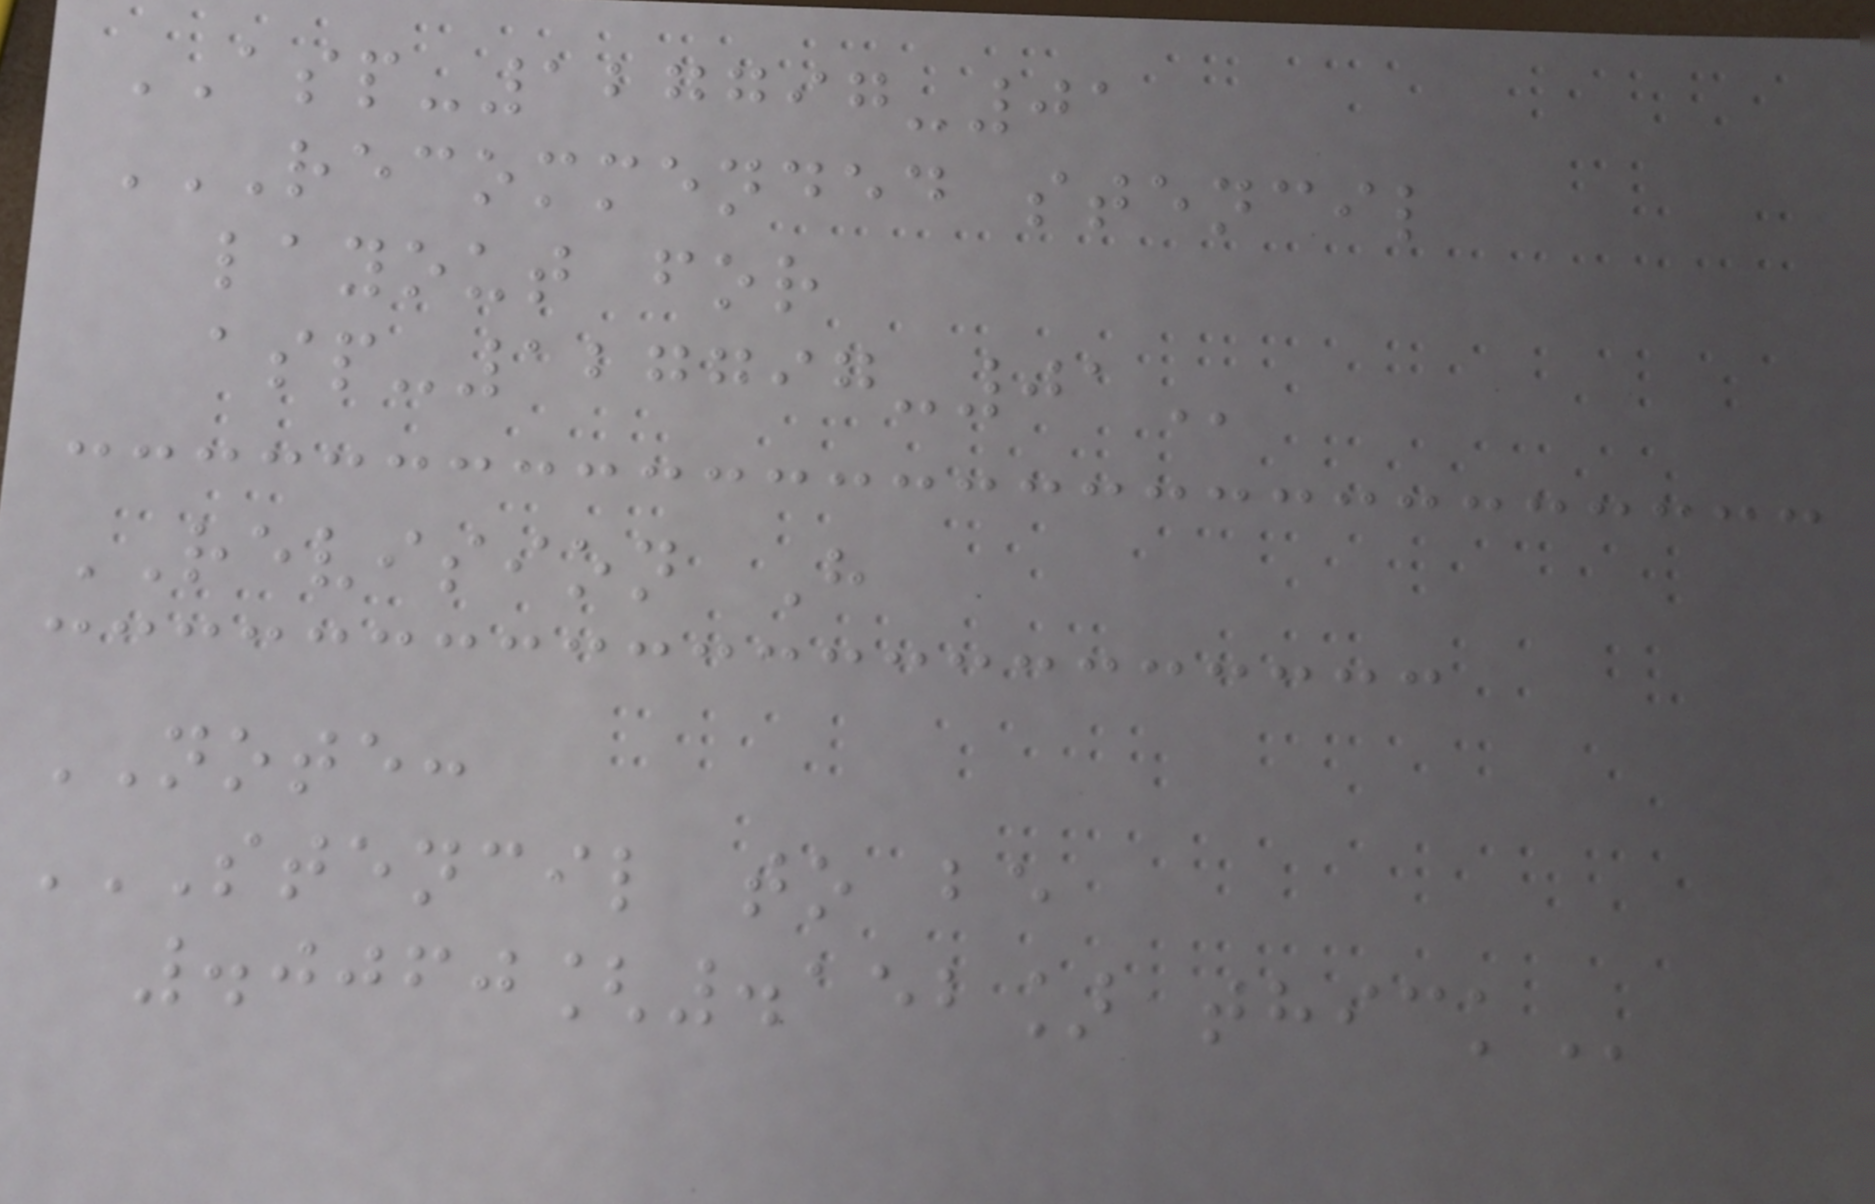ASP-127797-01
RECOMMENDED STENCIL
LAYOUT FOR
ASP-127797-01
REVISION H
NOTE:
STENCIL TO BE
.0060[.152] THICK
